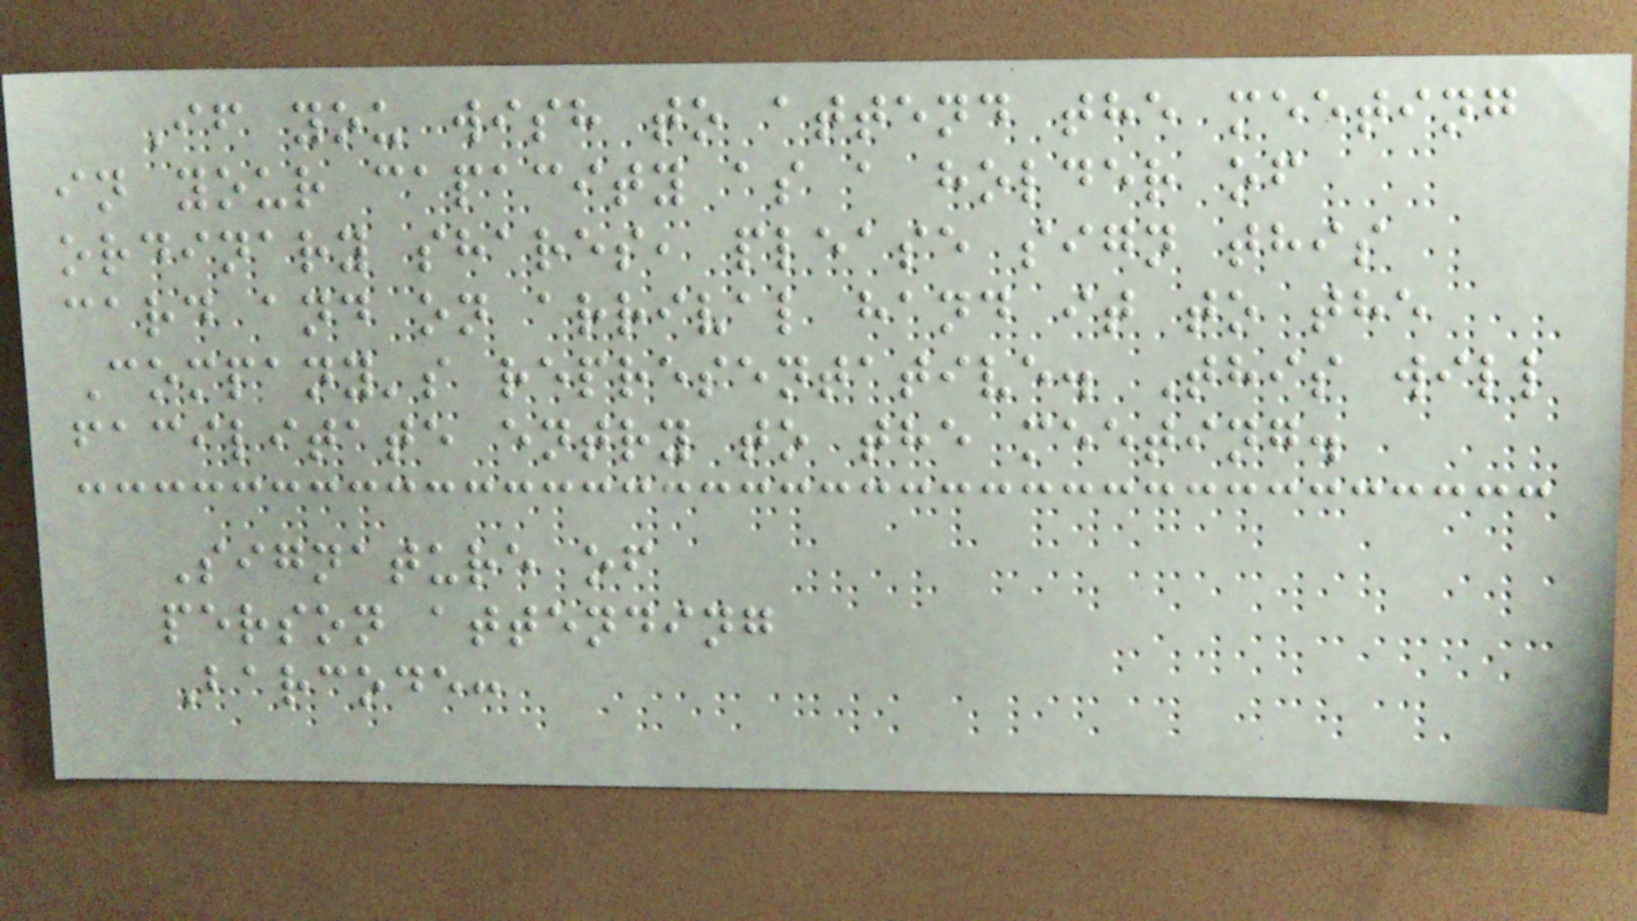If you wish to attend the meeting
in your capacity as a holder of
ordinary shares, please sign this
card and on arrival hand it to the
Company's representative. This will
facilitate entry to the meeting.
Signature of
person attending
Barcode:
